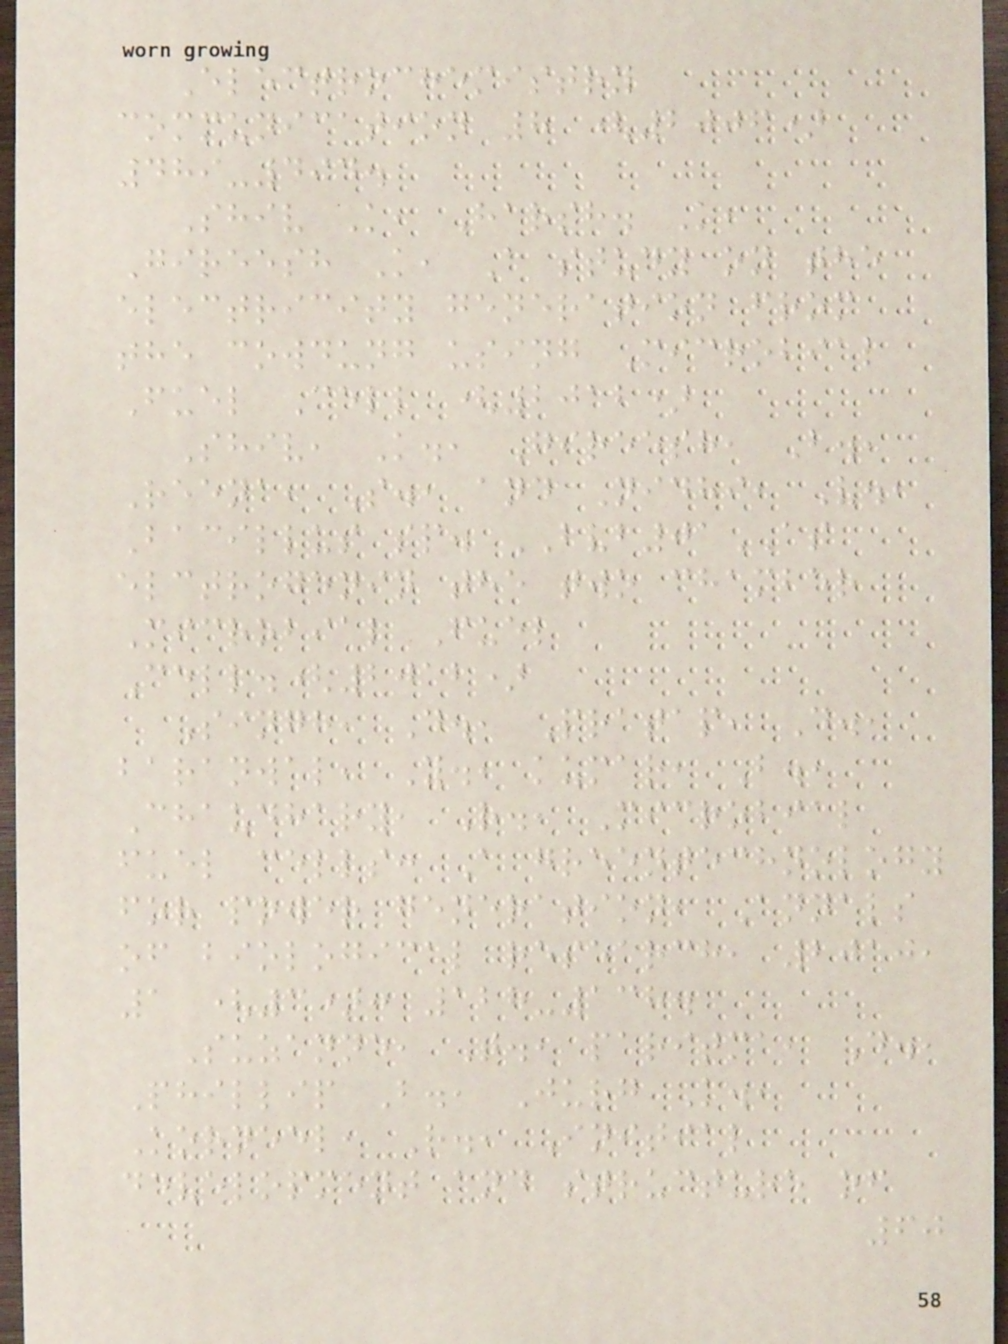Electrochemistry
communication 8 (2006)
489-494.
Shiv K, Harsh. K,
Gireesh K, A study on the
electricity generation from
the cowdung using Microbial
Fuel Cell (2012)
Shiv, K., Gireesh, B.,
Reena, S., and Nidhi, V.,
Bacillus sp. BVB01AS
elctrogenin the two chamber
Microbial Fuel
Cell.(2012)
Singh, D., Pratap, D.,
baranwal, Y., kumar, B.,
Chaudhary, R., Microbial
fuel cells: A greentechnology
for power generation, Annals
of biological research, 2010,
1 (3): 128-138.
Suzanne, T., paritma, D.,
Phillip B., Jurg K.,
Korneel, R., Initial
development and structure of
60
